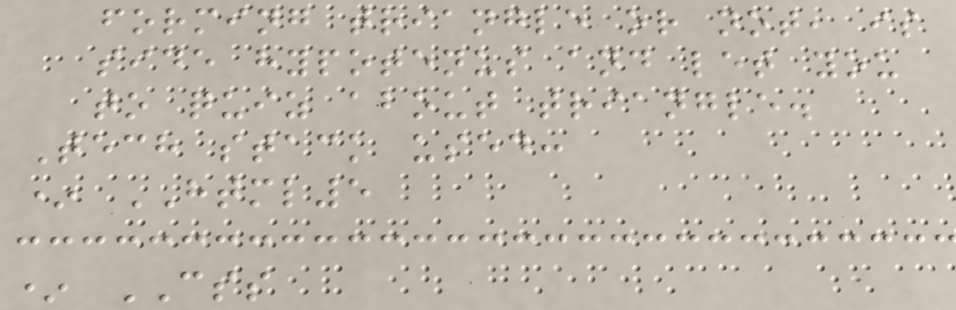forming triangle or not, is
side hypotenus and let you
to quiz about triangle.
Tech stack used:
* HTML5
* CSS
